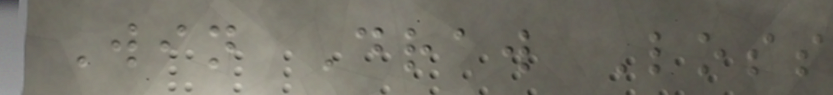Win Draw Loss
